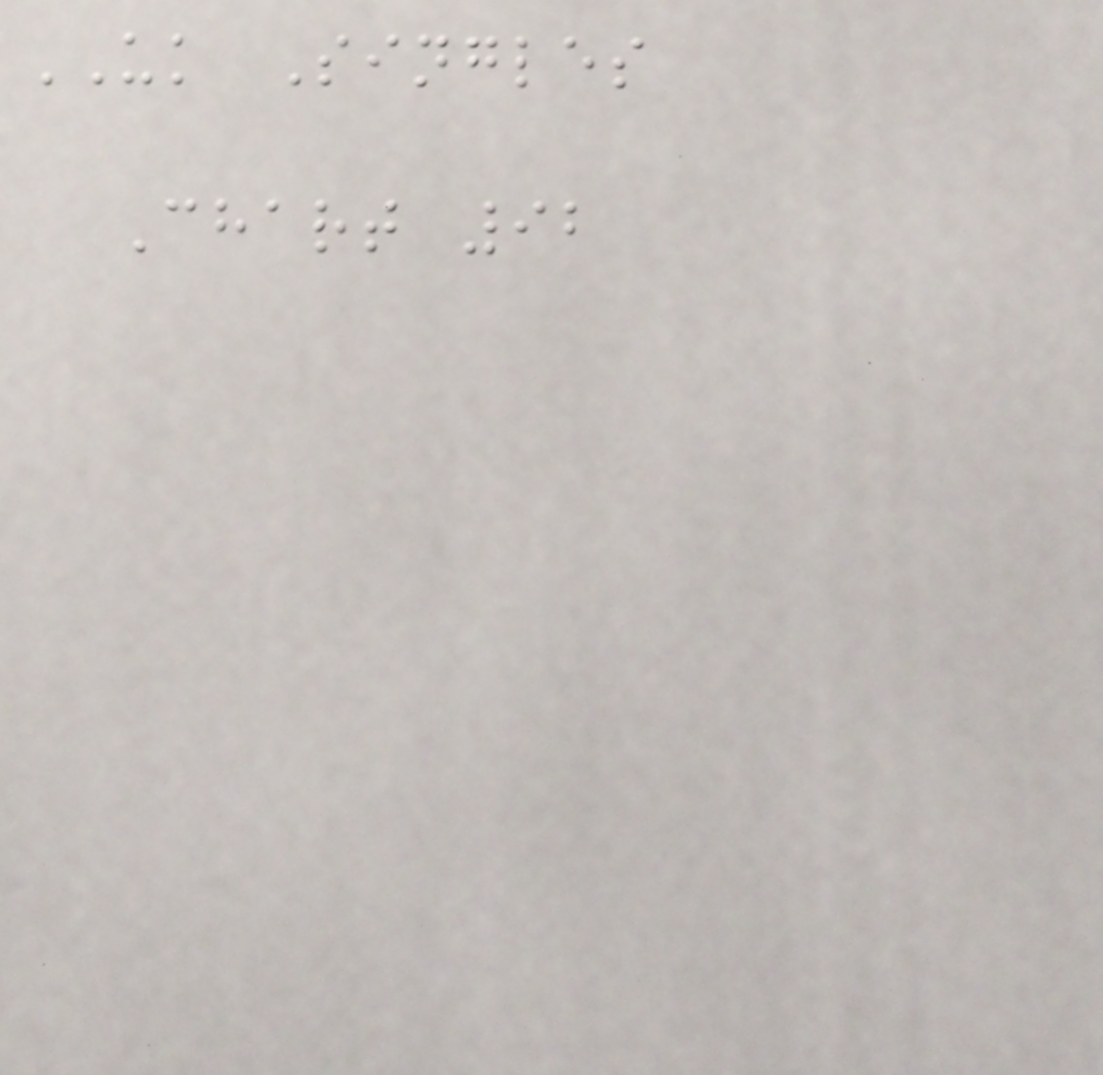UK Singles
Chart 92
